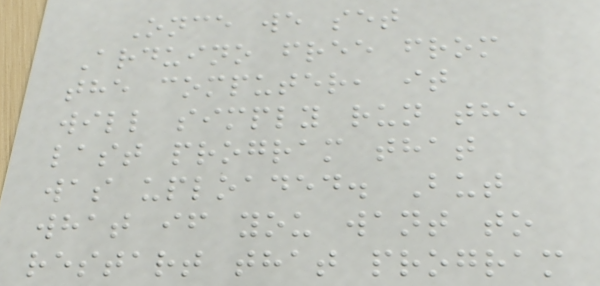Once we set
Arduino free from
the computer, it
will simply run the
last program that
was uploaded. But
what if you want to
restart that program
